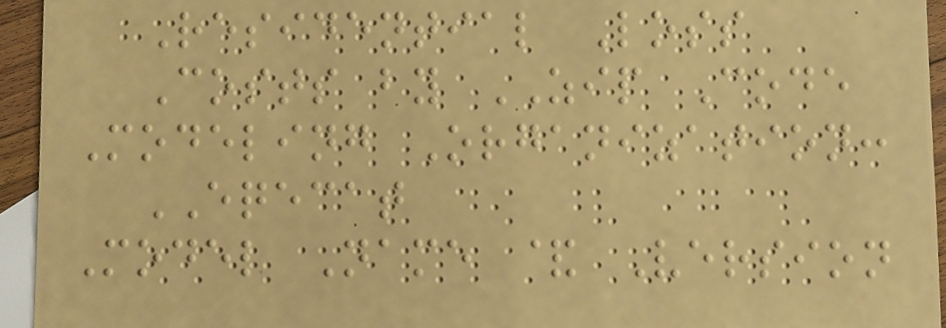Residential Loss
Costs by ZIP Code
Modeling Organization:
EQECAT
Model Name & Version
